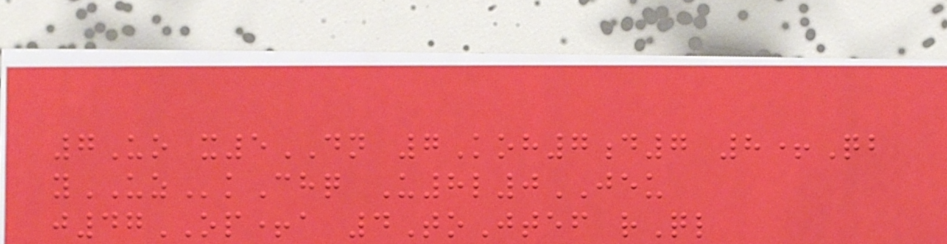7Uo x5DN 7Koh7d7 8+Qb
yUZkChq U8l0JEU
j47OP+a 4ToJtef rQl
